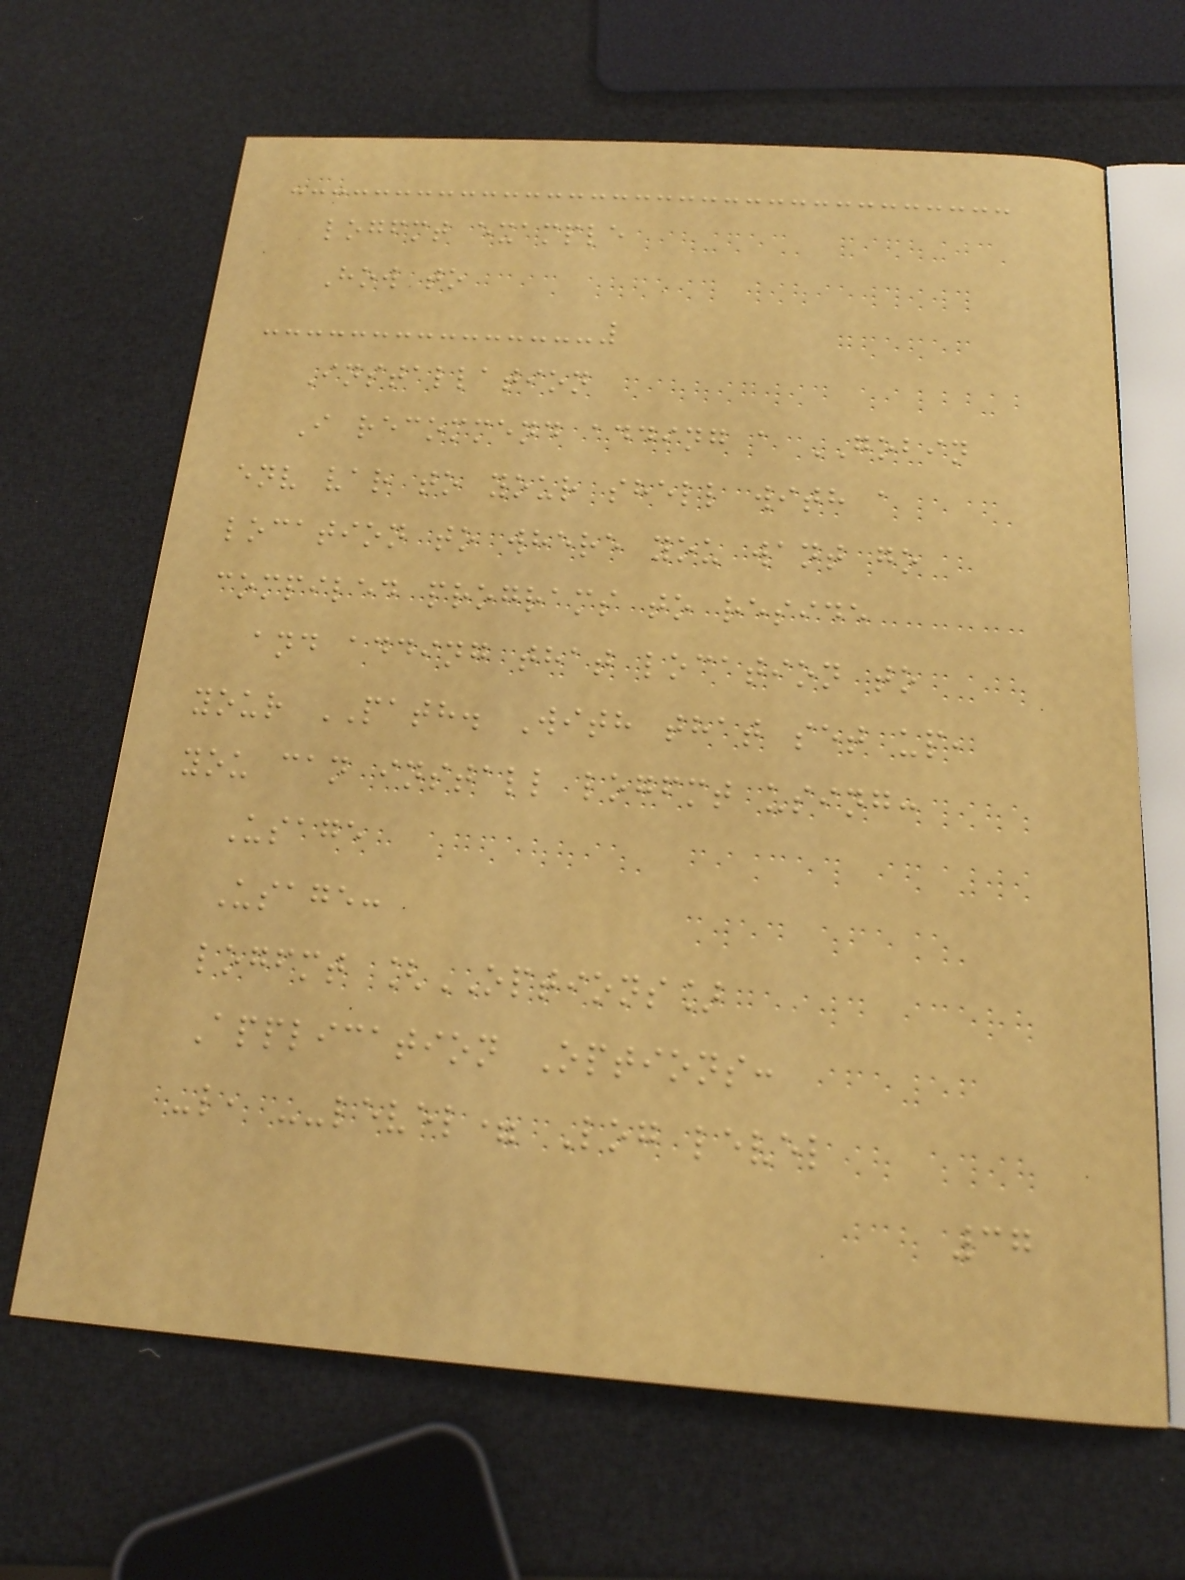logfmt example
How to
Installation
I recommend adding a GOBIN
env var to your shell with a
location to where you want go
compiled programs to reside
and adding that location to
your PATH. With that set up,
you can install logfmt using:
Usage
Usage:
logfmt [OPTIONS]
Application Options:
-l, --level= Log level
37
